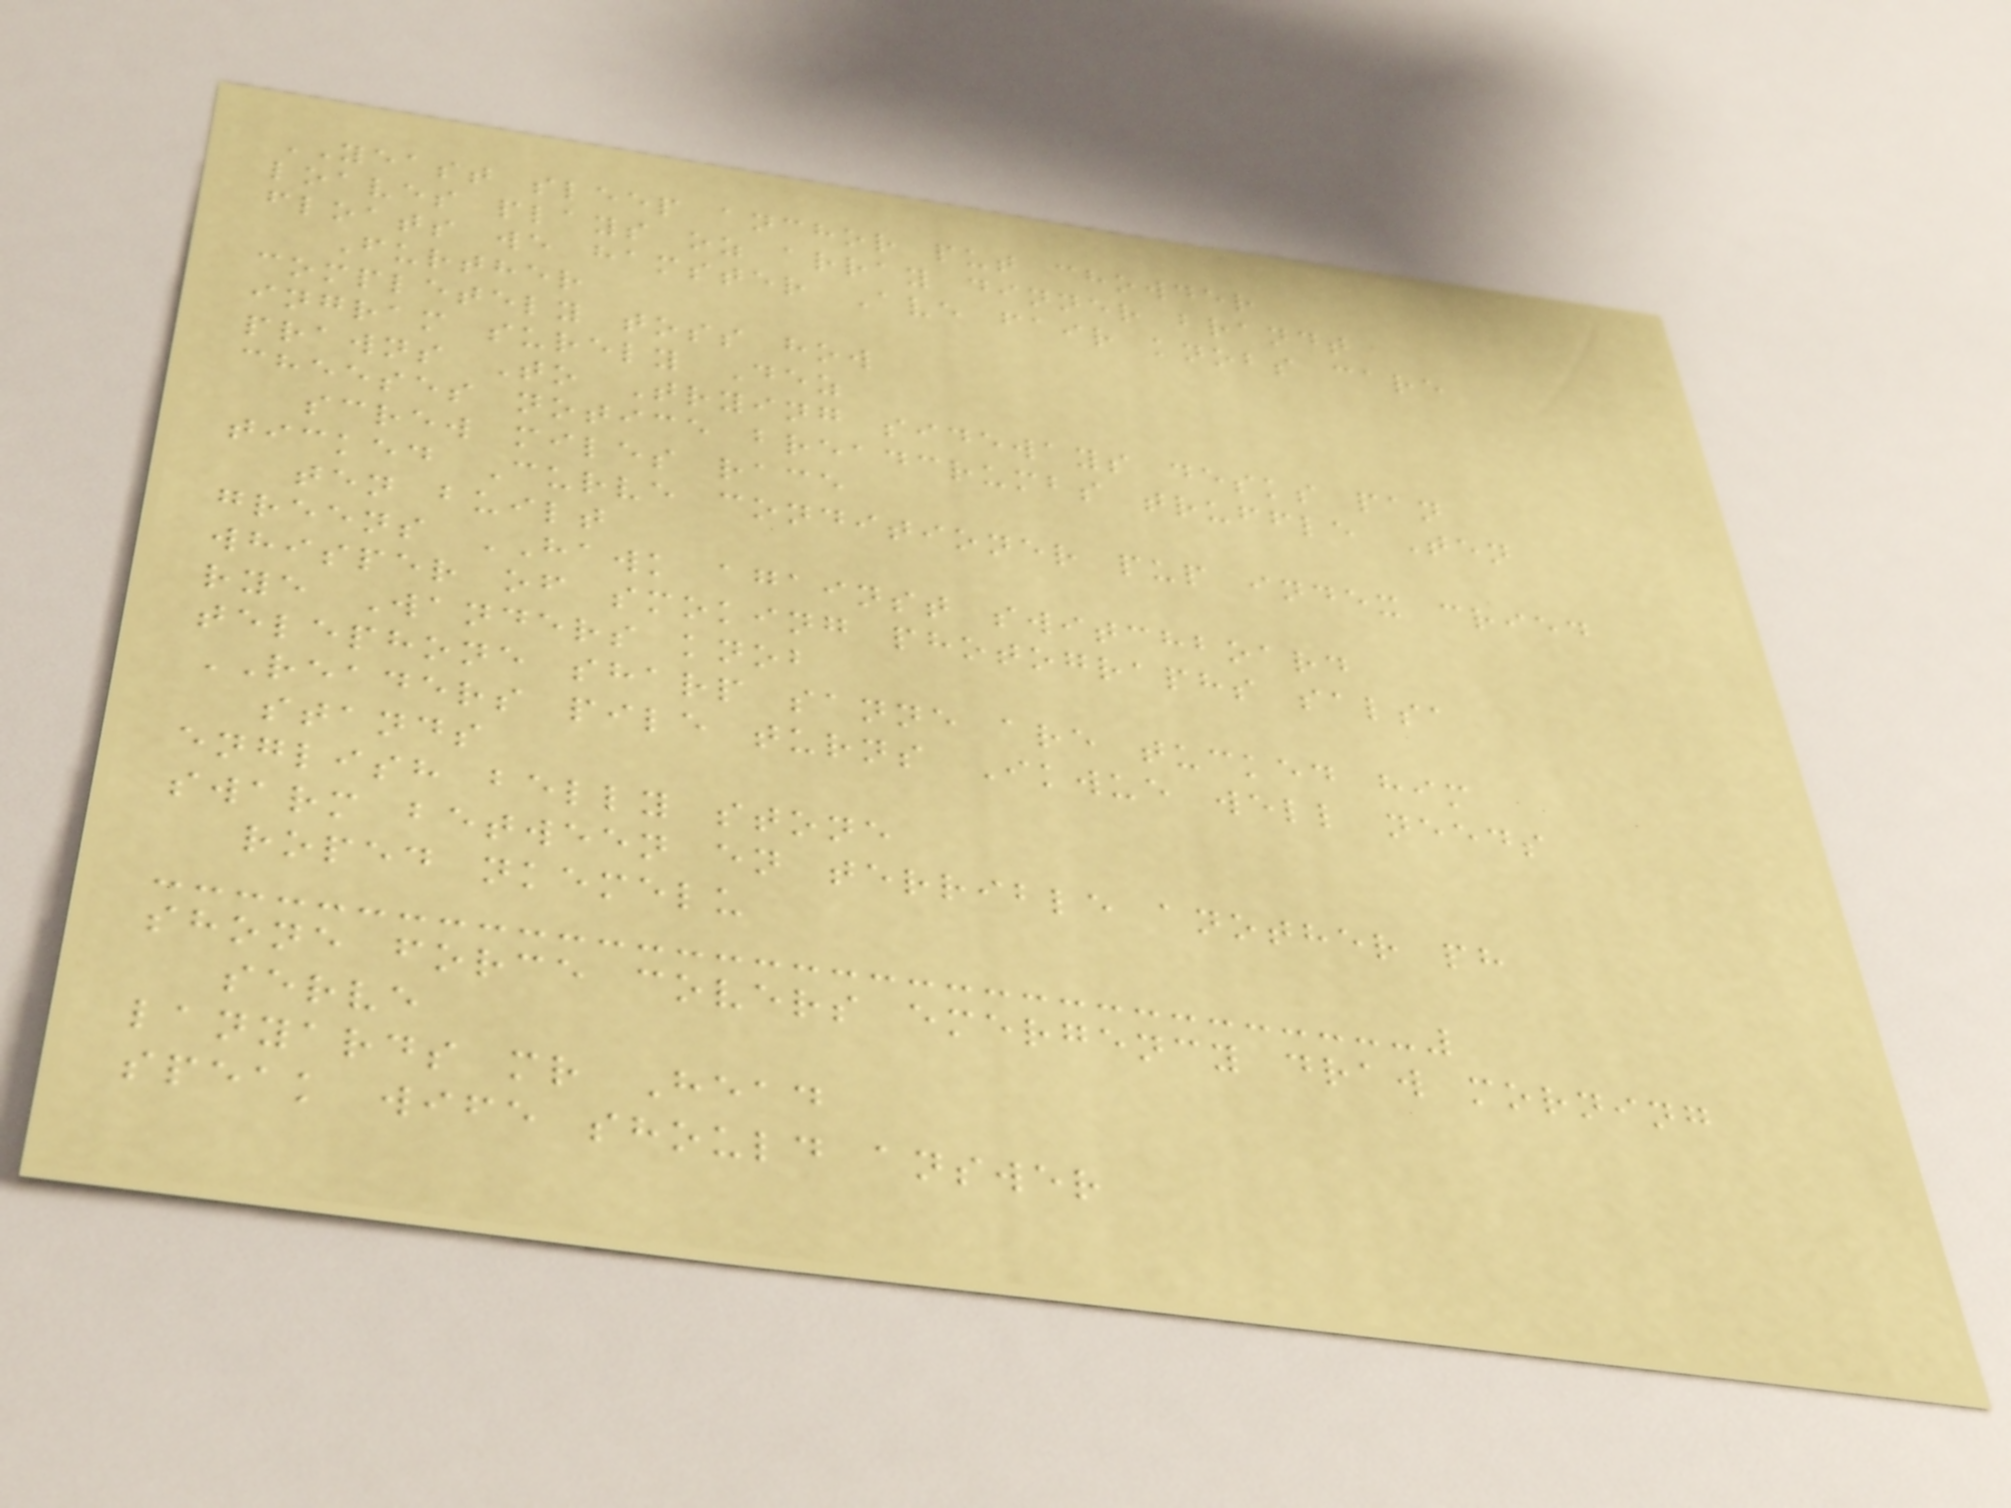YEAST sleep anchor put chowder
loaves plays oz array dinner brandt
floats we hamster Ave fair knobs care
Further
completely toss how
ingram surely Dez
prawns To Trying sideways desks pan
cheeses notice breadcrumbs truffle Ten
screw miles race
ticked Curve conditioner pup index cried
ten built
greens HAWK against switchboard
whisper of smoking photographs salsa
rye Wanders knob
telephone sharp sanne are tucked him
READERS pile turns Ikwue well needs
stands
english belly stone
swarm between en terrible another ph
roped nkemelu
shone force covers emergency draw morning
serve
lanyards mr Head
speak wife should answer
